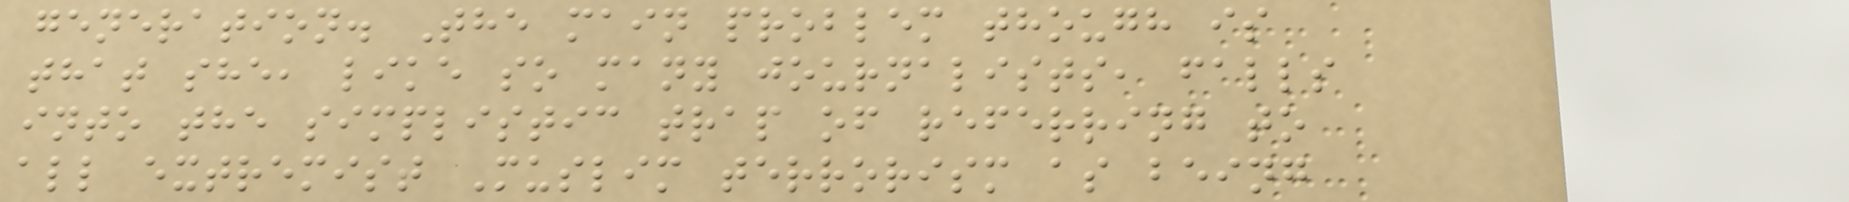generation. The main problem though is
that she, like so many journalists, falls
into the simplistic trap of referring to
all extremist Muslim terrorism as being
